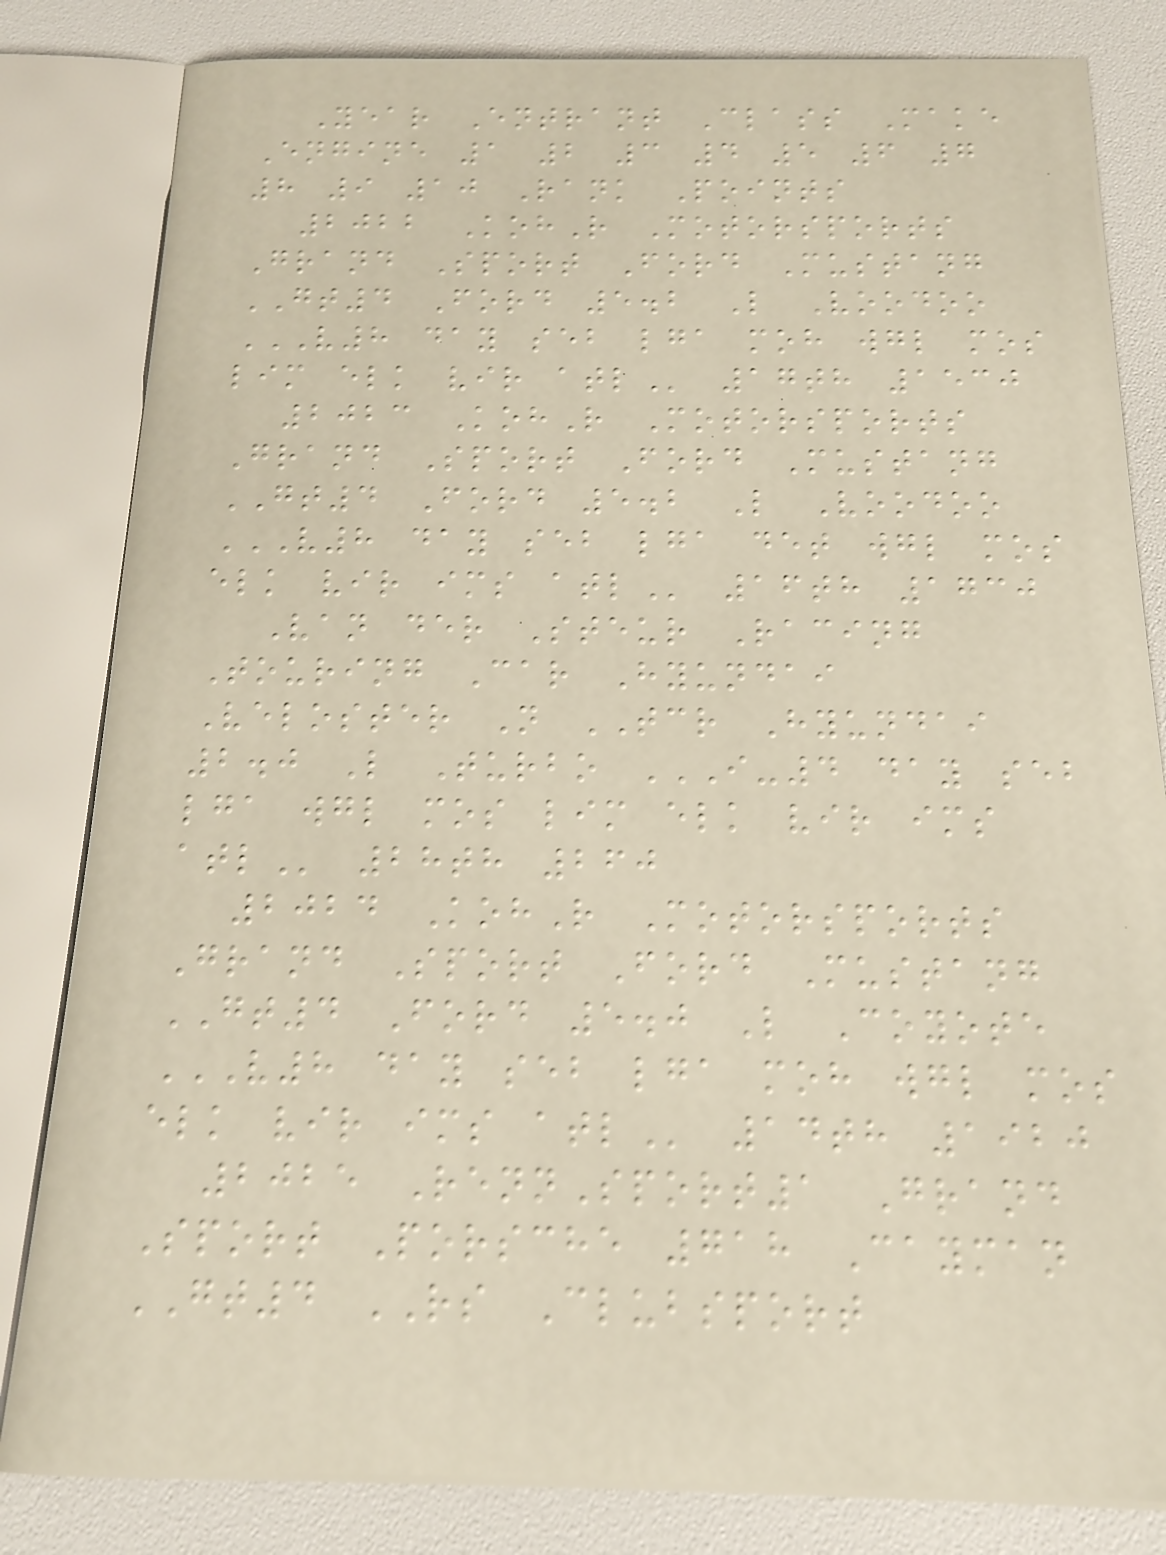Year Entrant Class Make
Engine 1 2 3 4 5 6 7
8 9 10 Rank Points
2022 KohR Motorsports
Grand Sport Ford Mustang
GT4 Ford 5.2 L Voodoo
V8 DAY SEB LGA MOH WGL MOS
LIM ELK VIR ATL 17th 1530
2023 KohR Motorsports
Grand Sport Ford Mustang
GT4 Ford 5.2 L Voodoo
V8 DAY SEB LGA DET WGL MOS
ELK VIR IMS ATL 16th 1730
Van der Steur Racing
Touring Car Hyundai
Veloster N TCR Hyundai
2.0 L Turbo I-4 DAY SEB
LGA WGL MOS LIM ELK VIR IMS
ATL 28th 260
2024 KohR Motorsports
Grand Sport Ford Mustang
GT4 Ford 5.0 L Coyote
V8 DAY SEB LGA MOH WGL MOS
ELK VIR IMS ATL 14th 1920
2025 RennSport1 Grand
Sport Porsche 718 Cayman
GT4 RS Clubsport
